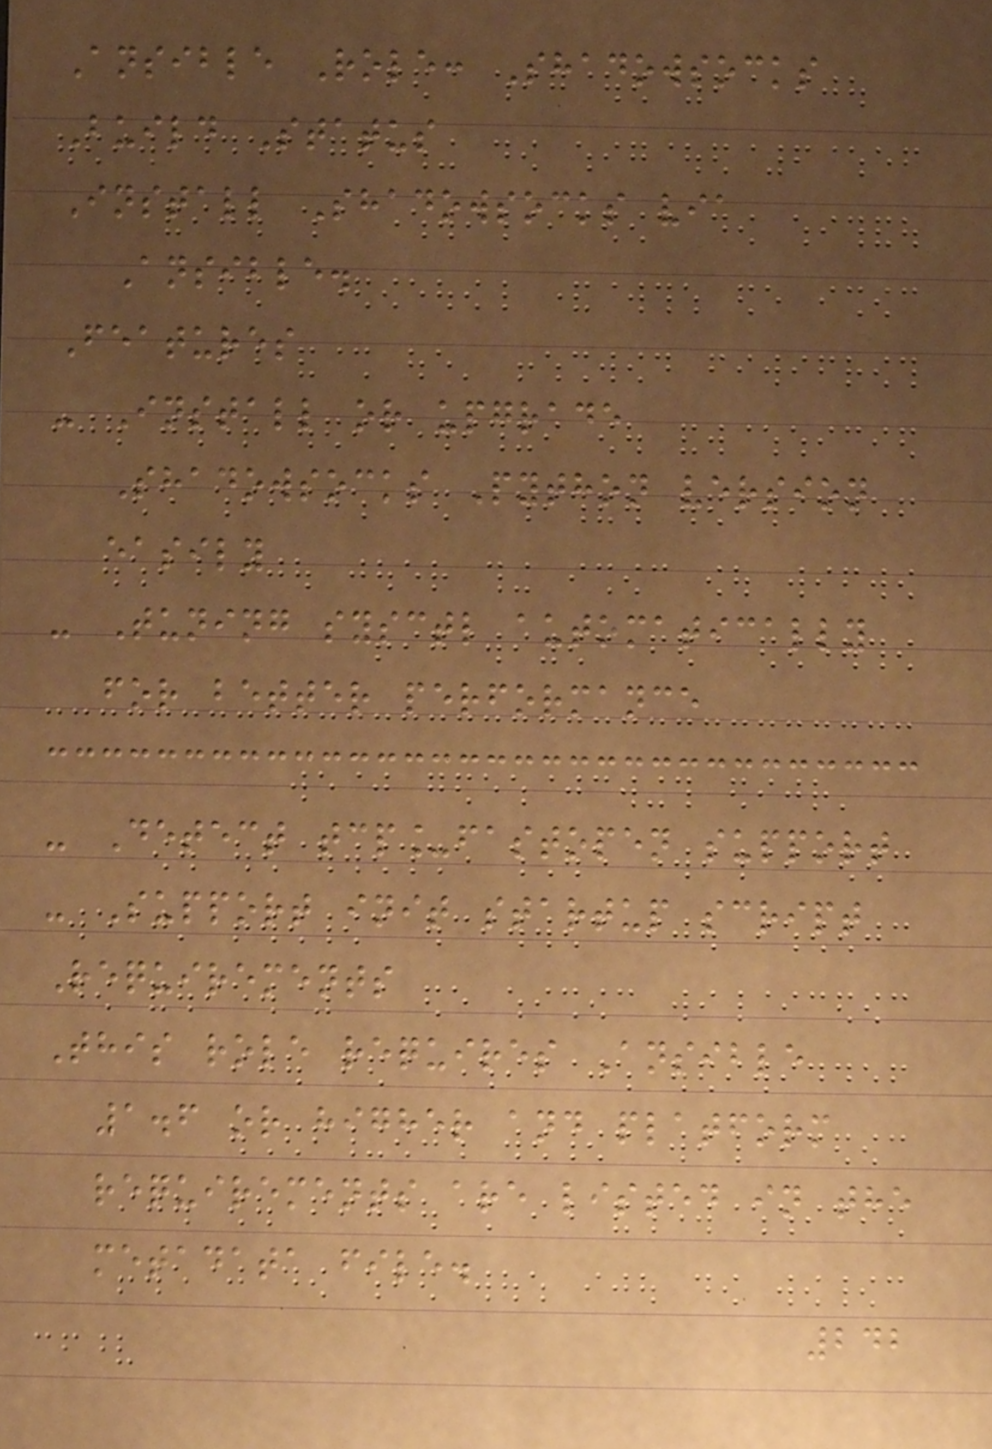Ansible Role: Shadowsocks
Build Status
Install Shadowsocks via
Ansible.
Features
- Install or upgrade
Shadowsocks Python version
easily
- Tuning sysctl automatically
for better performance
- Detect tcp_fastopen support
- Support init startup script
Requirements
This role requires Ansible
1.6 or higher and platform
requirements are listed in the
metadata file.
242
